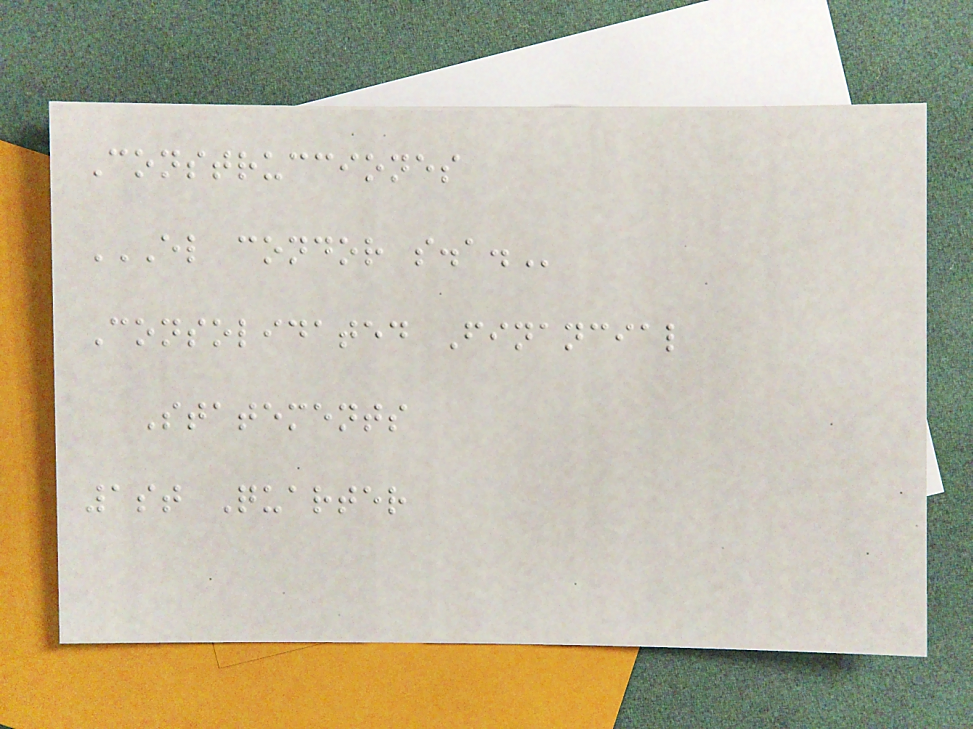Construcciones
EL CONDOR S.A.
Consolidated Financial
Statements
1st Quarter
